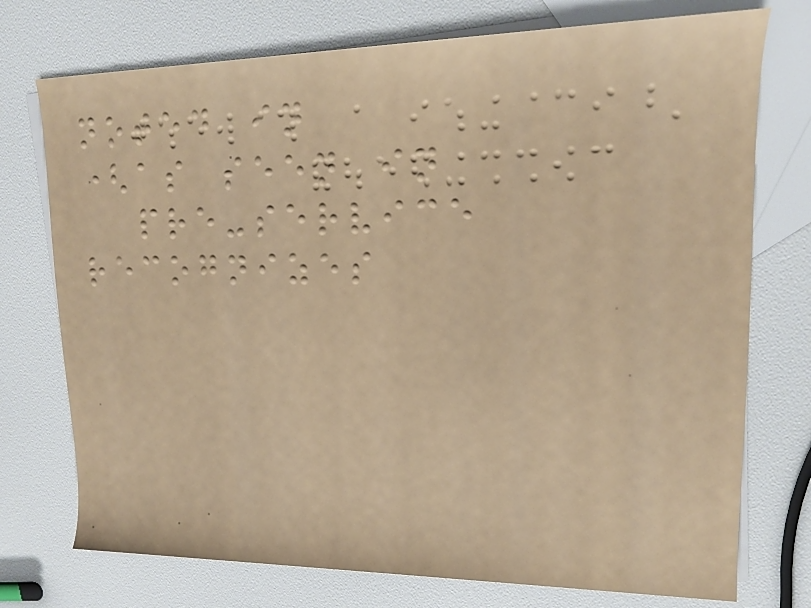noted in
(as seen in
pre-service
recognizes
